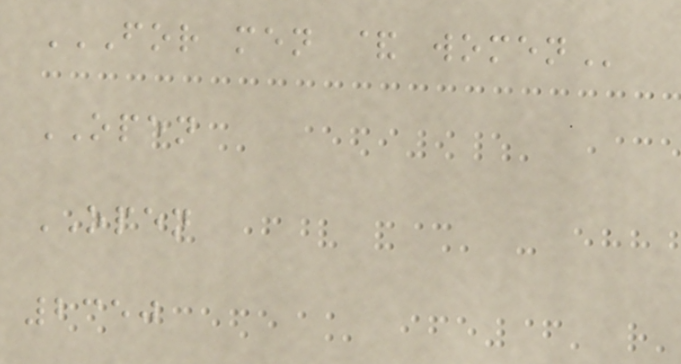FOR MEN & WOMEN
OPEN
OPEN
2350
